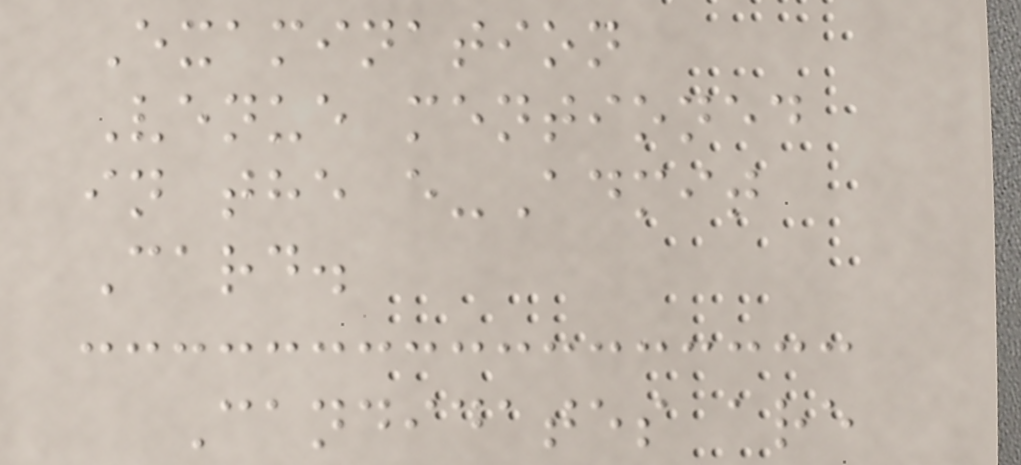Examination
Venue mentioned
in the e-Admit
Card.
Candidates are
